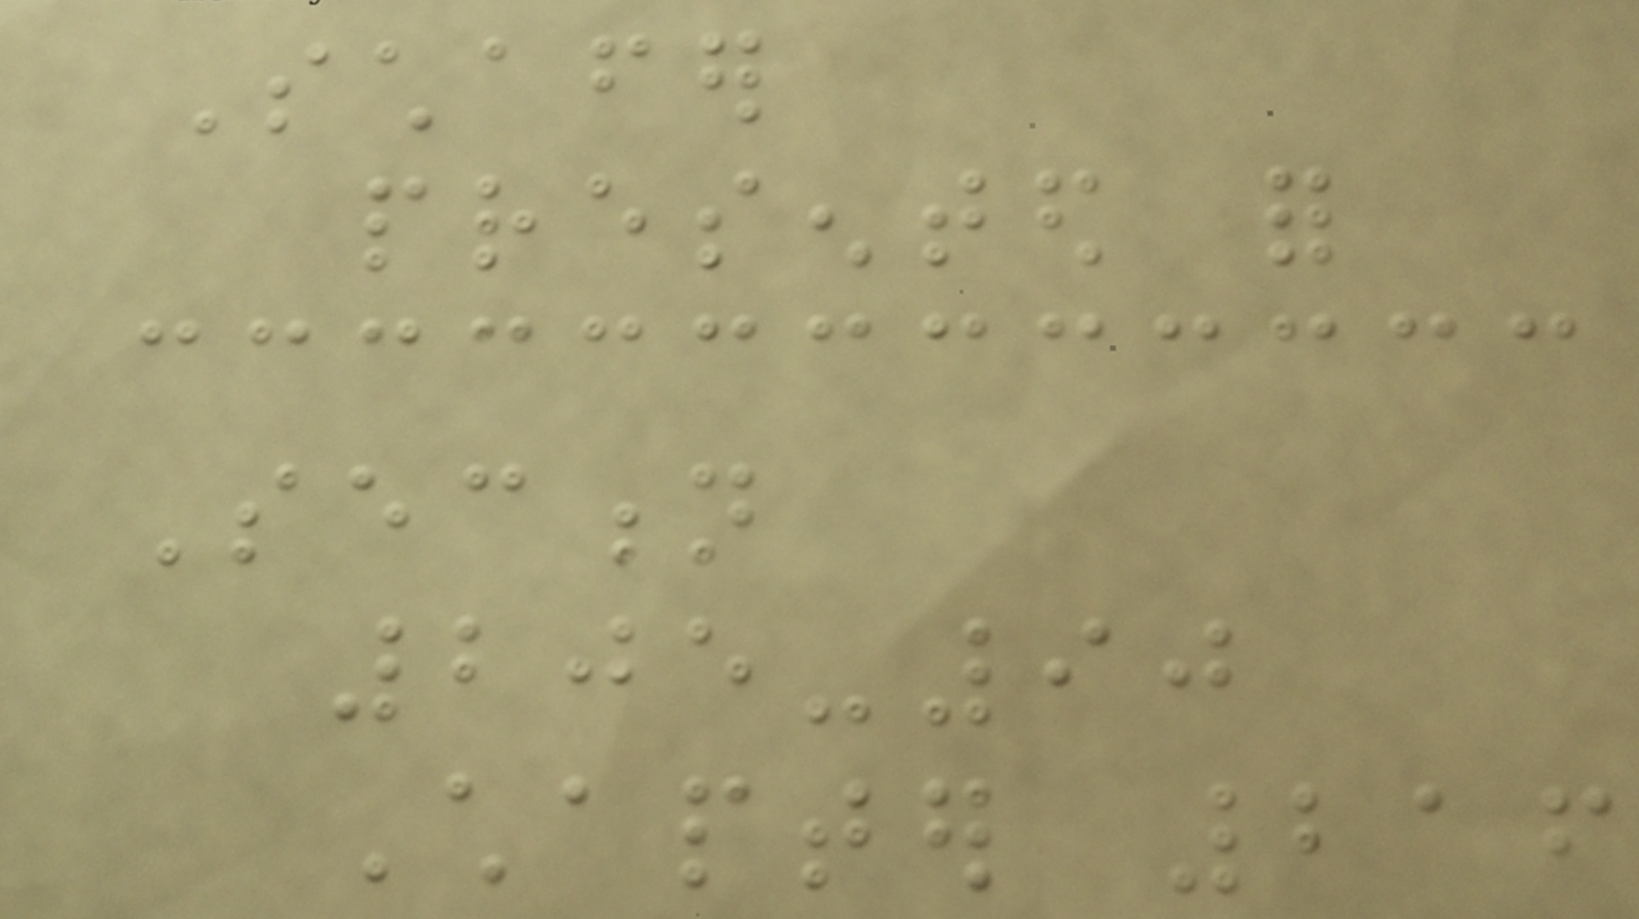Schafer
presented for
Section
205-90
Chapter 216
